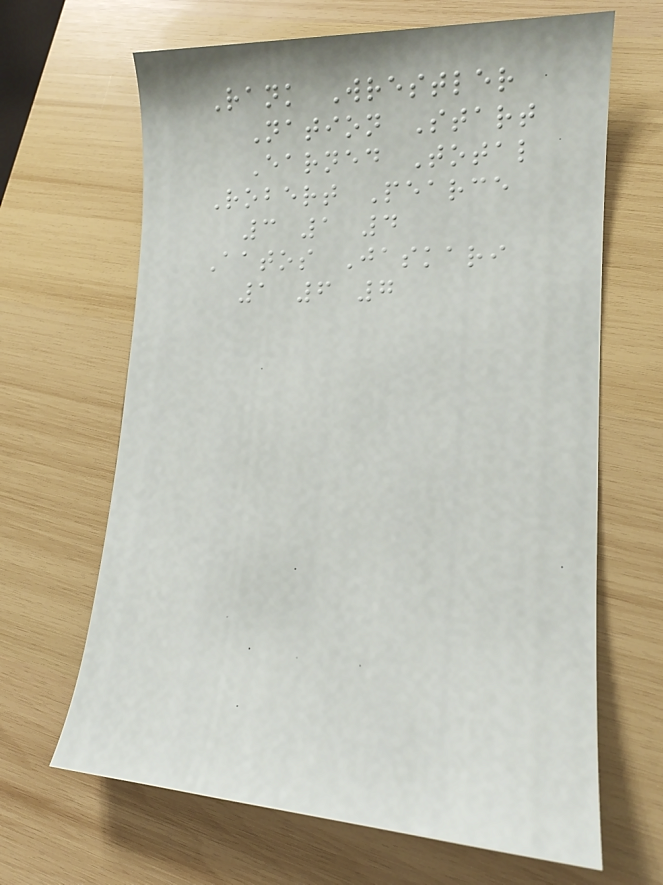Rank Wrestler
Nation Start
Earned Total
Robert Pearce
3 1 4
Aatos Jaskari
1 6 7
